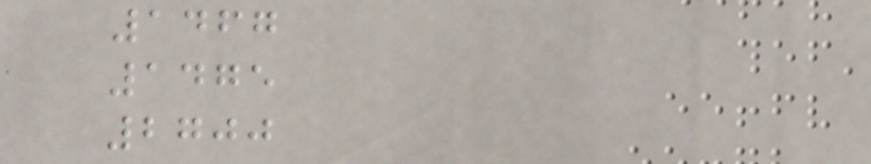1467
1475
2700
